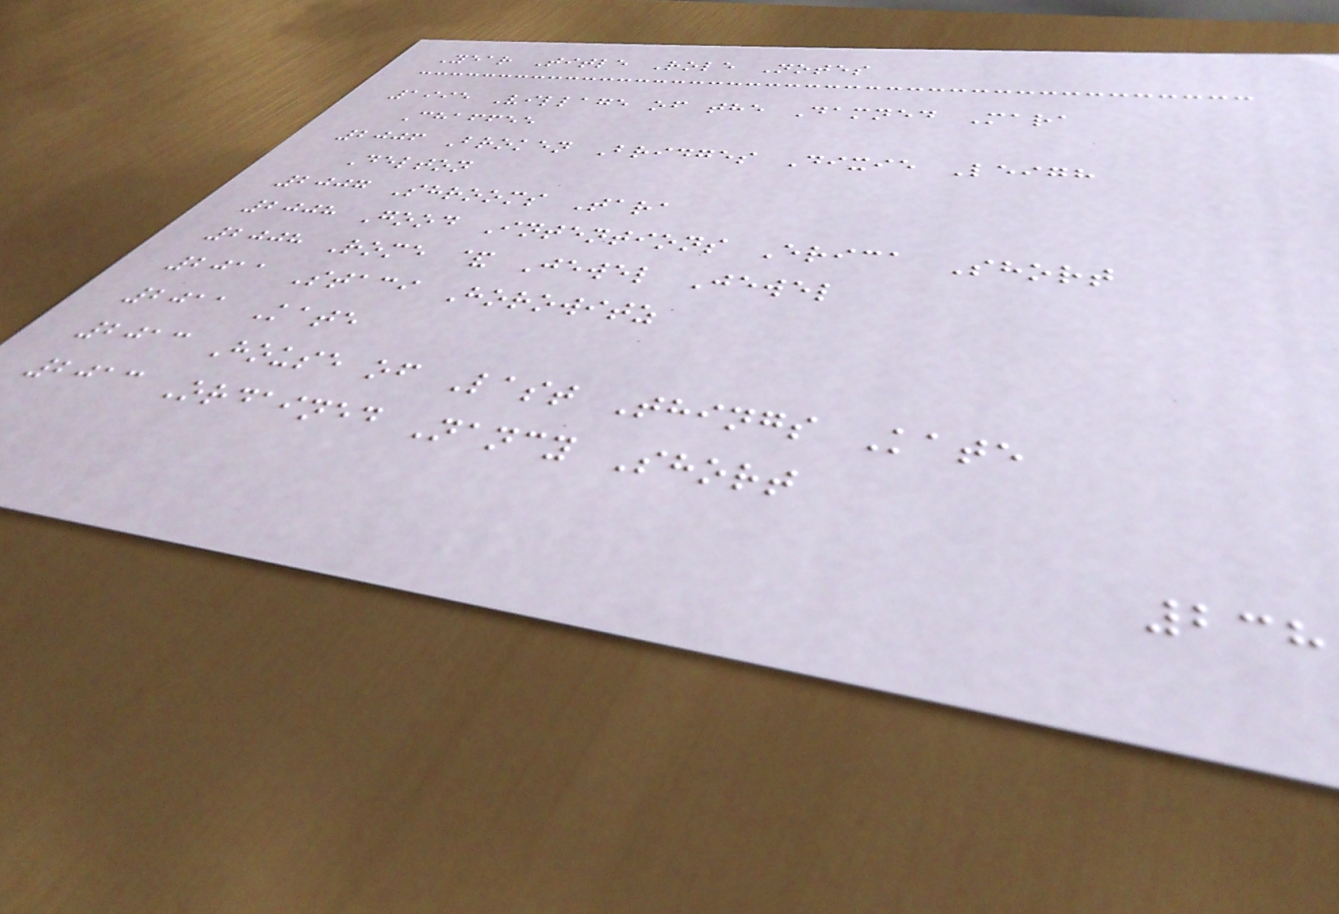Year Title Role Notes
1995 Village of the Damned Mara
Chaffee
2006 Broken Bridges Dixie Leigh
Delton
2007 Shrooms Tara
2008 Good Intentions Erica Short
2008 Rome & Jewel Jewel
2011 Staci Horowitz
2011 Kate
2013 House of Last Things Kate
2013 Ordained Nancy Short
238
